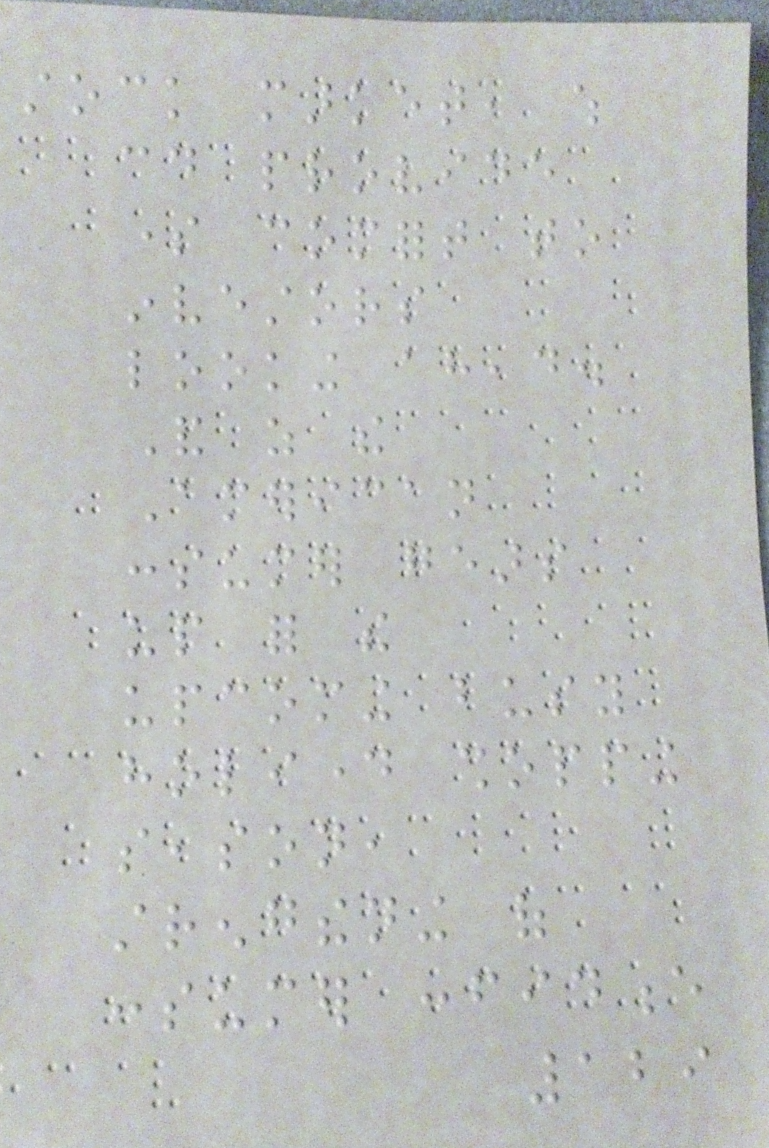stock market, which
could provide
some comfort to
investors
looking ahead.
And as the
American
consumer gears
up for the
upcoming busy
holiday shopping
season,
strengthening of
consumer confidence
129
